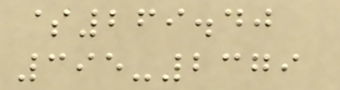$269.40
395-2379
